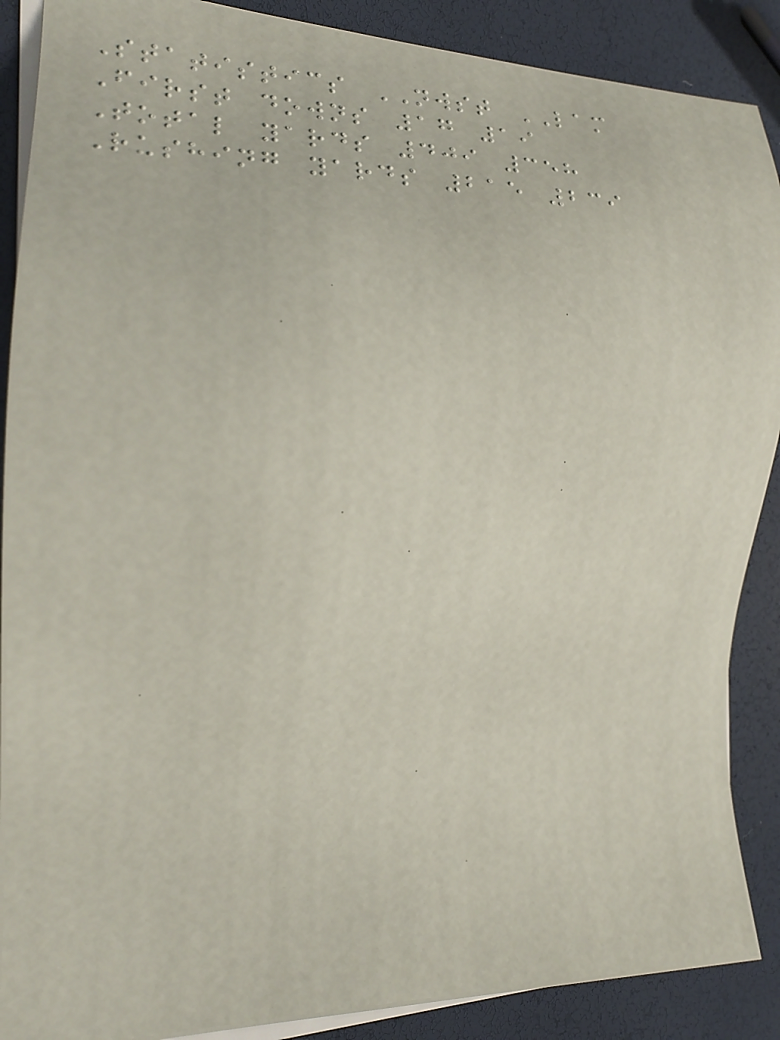Statistics NWST LAM
First downs 17 19
Total yards 409 358
Rushing yards 215 239
